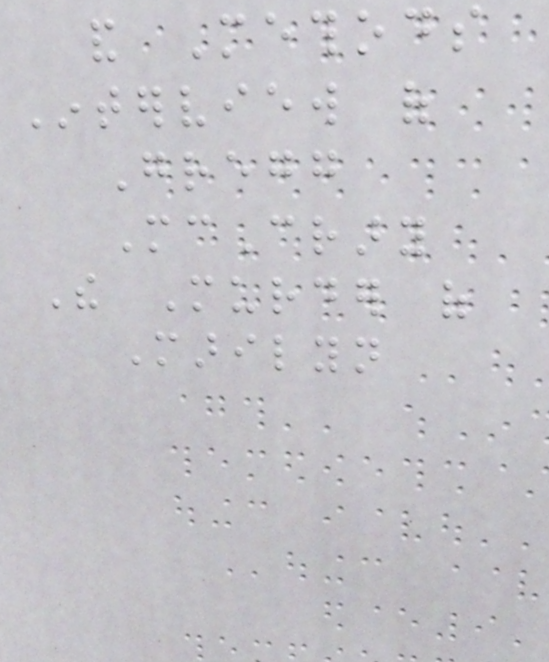and Methods
Interview of
Gregg
McCrary
The Murder of
Marilyn
